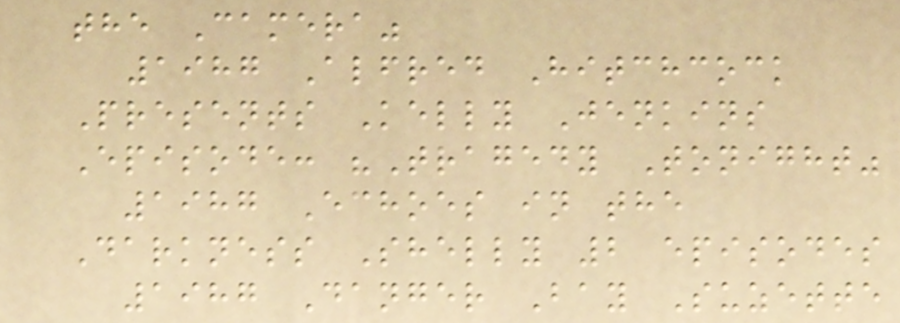the Camera"
1987 Alfred Hitchcock
Presents Kelly Jenkins
Episode: "Tragedy Tonight"
1987 Echoes in the
Darkness Shelly 2 episodes
1987 Danger Bay Suzette
